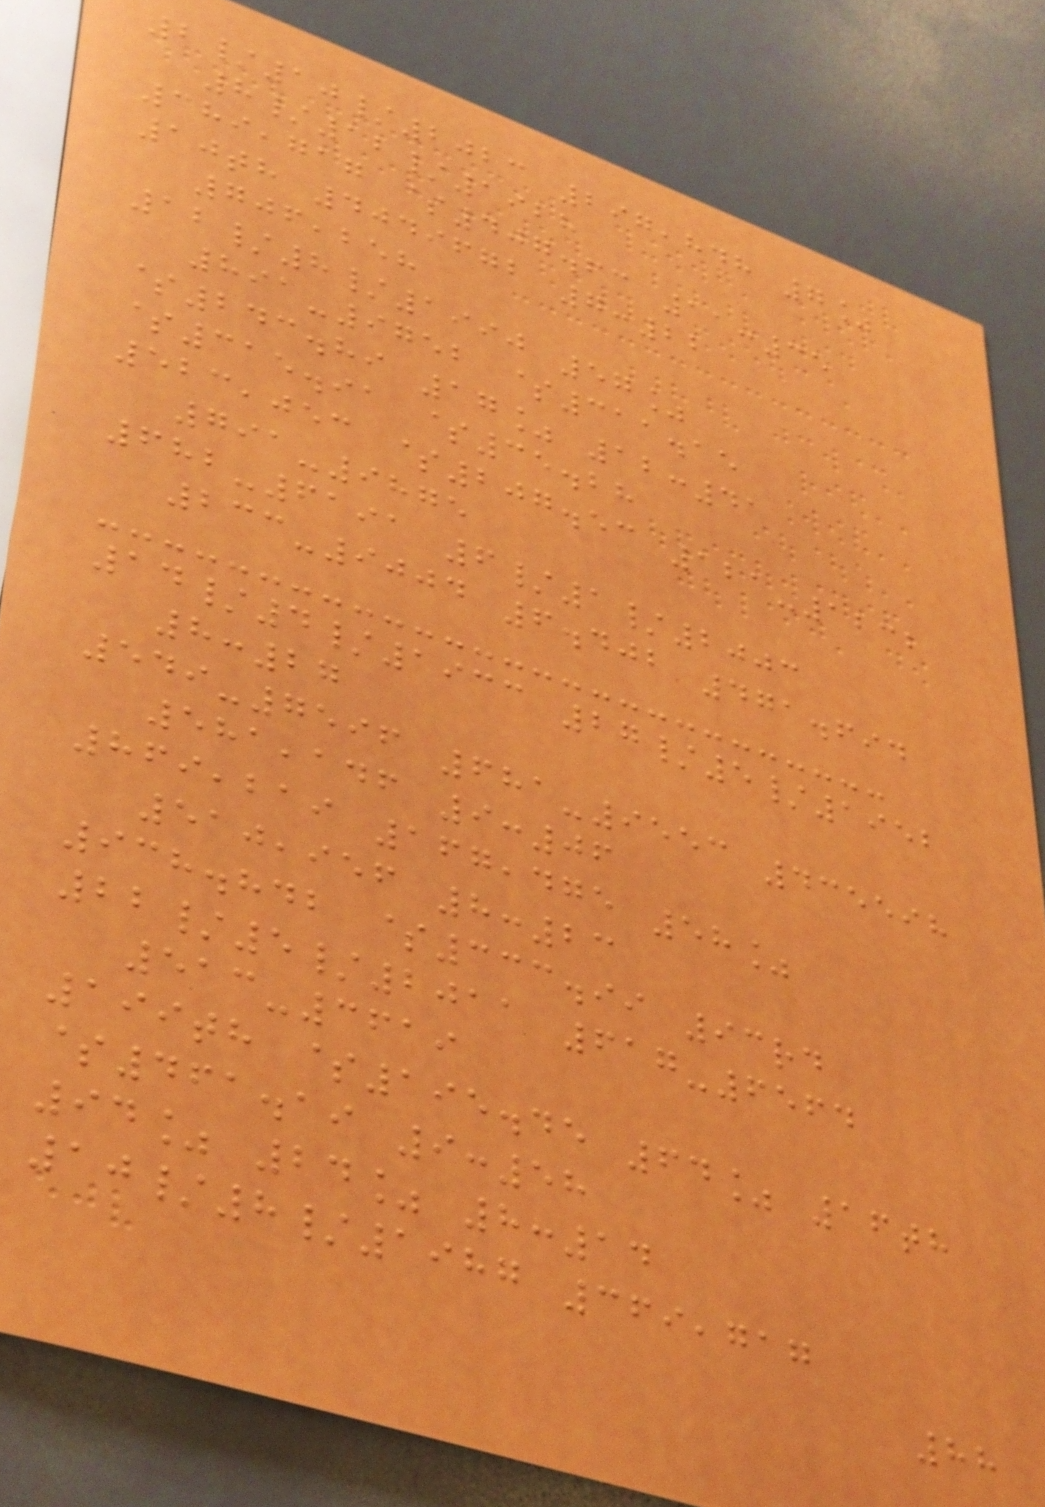2/10/2023 297,848 7%
8/12/1928
389,717 $407.63 11:35
10th 4049672 7:22
706,258
12/8/1990 57%
891-9752 $311.15
$243.89 17% 12:41
$315.91 $35.28
523,053 $207.53 121-1232
791-9875
682-6191 6/1/2003
233-9004 6.402 471.694
14/4/1933 27/5/1952
8:27
549-7596 681-9553 435598
581,146 9:06
869,219 167,475 58%
510,956 8:23
938.842 $333.99 93rd
22/5/2011 617-6564
513-3619
199th $195.45 64% 16th
$461.19 9:58
94% 24% 8:14
10/8/1987 369,717
88
